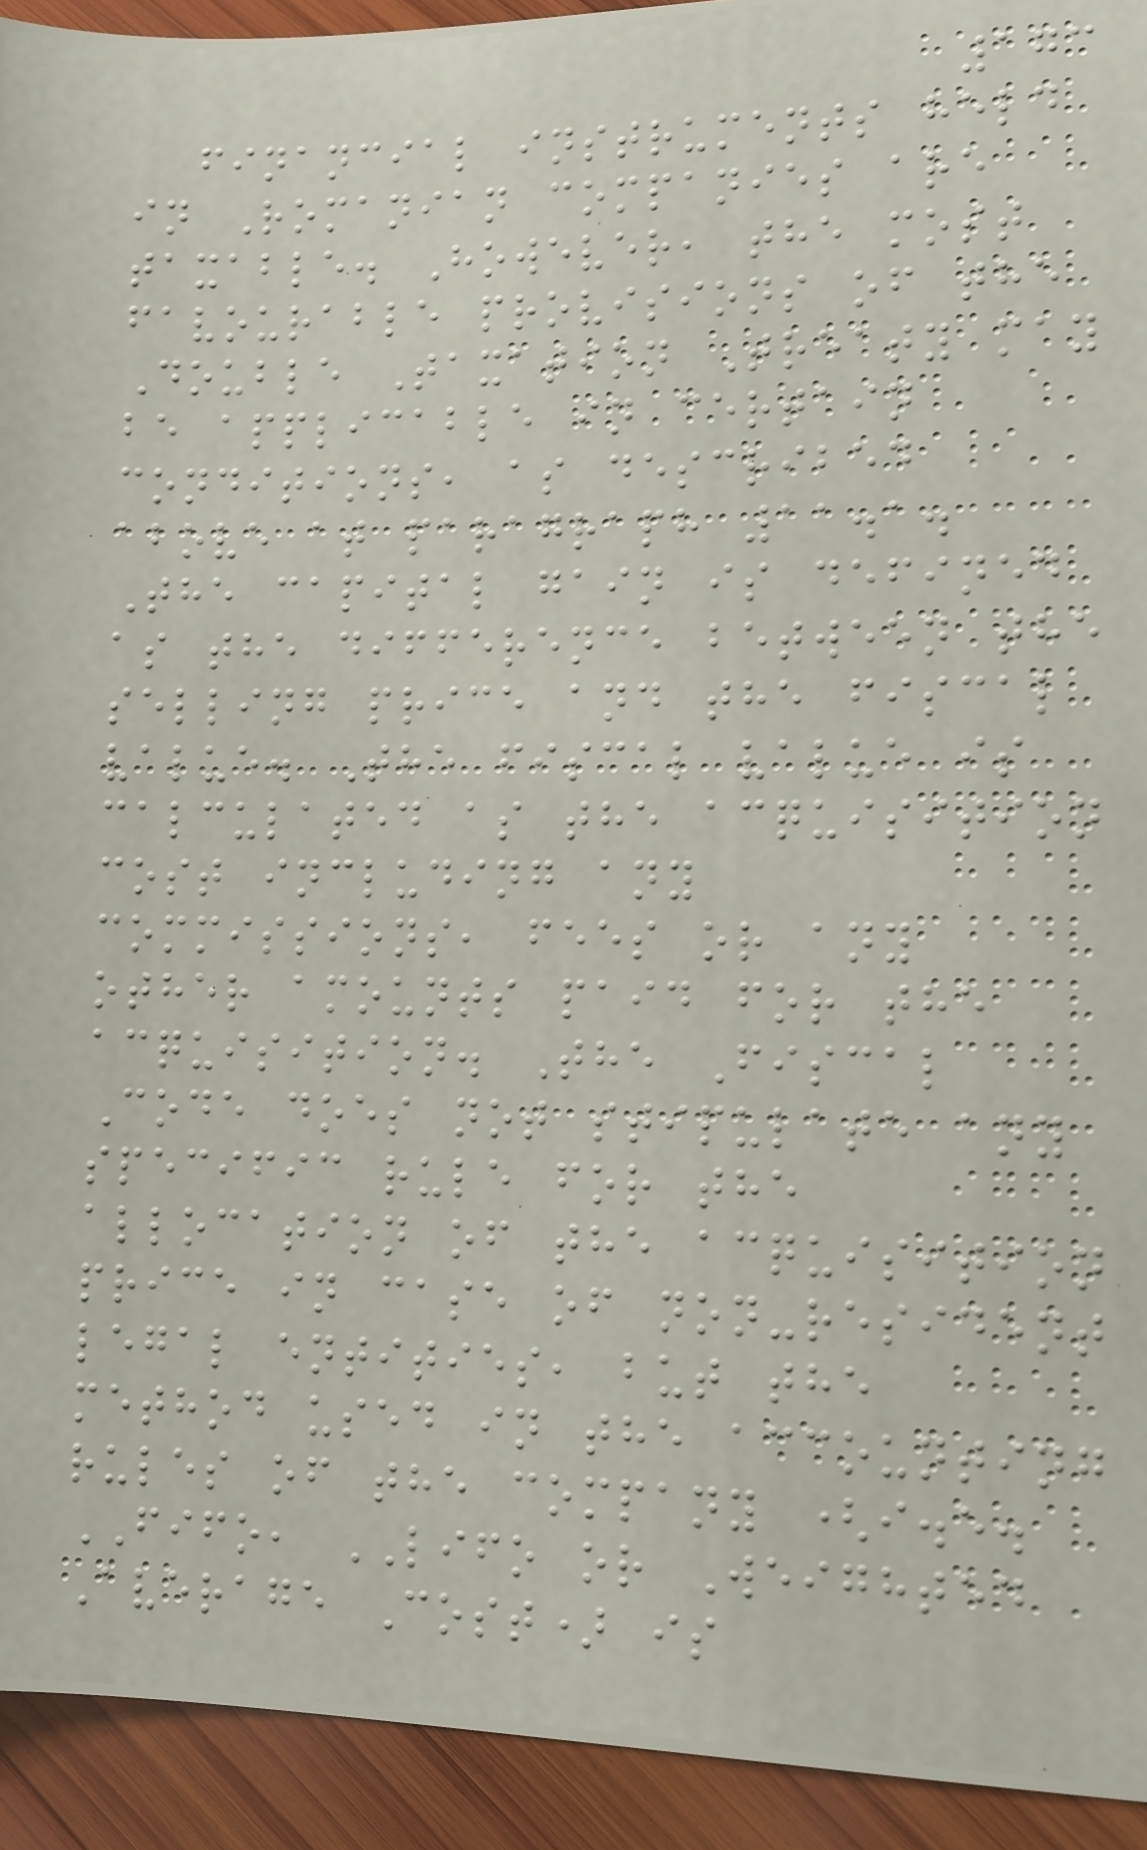173
financial instruments held
in Romanian companies are
taxable. However, the most
favourable provisions of the
Double Taxation Treaty may
be applicable in certain
conditions, as described
above at paragraph 11.1.
The capital gain is defined
as the difference between the
selling price and the fiscal
value. The fiscal value is
calculated as the acquisition
cost including any
commissions, fees or any
other amounts paid for the
acquisition. The Fiscal
Code does not stipulate any
specific rule for the
allocation of the acquisition
price in case of non-resident
legal entities, but the
method used in the accounting
rules of the company (i.e.
FIFO, LIFO or Weighted
Average Cost) is
